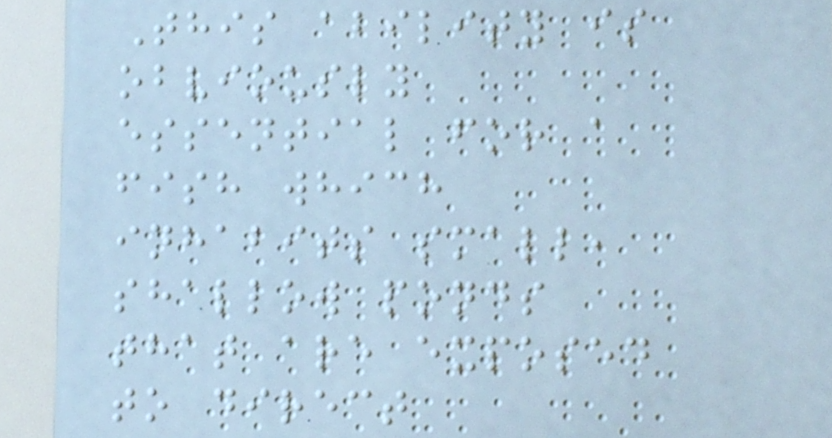This ability is
obviously
essential for a
fish which
inhabits small,
shallow ponds
that are exposed
to direct
